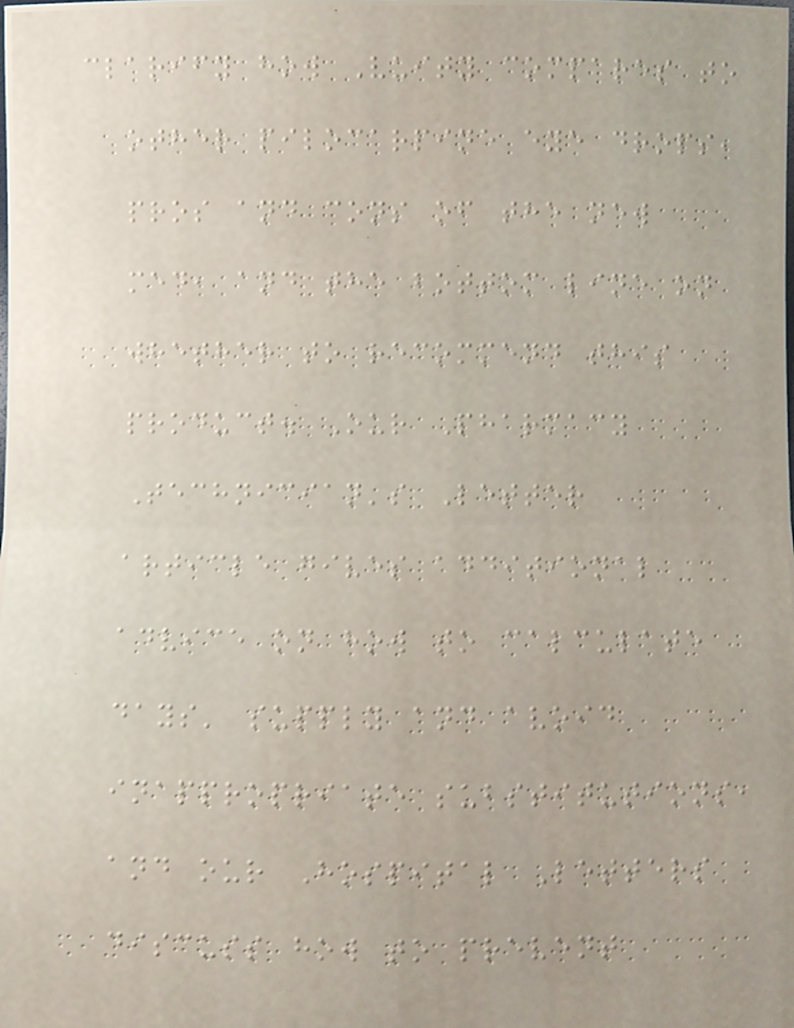clarify how Vuity compares to
other pilocarpine eye drops,
pros and cons of the new
med, and the bottom line on
whether to recommend this
product. Our Pharmacy
Technician's Letter
article gives additional
advice on how to calculate
days' supply and avoid
inappropriate substitutions,
and our Hospital Letters
discuss how to prevent
